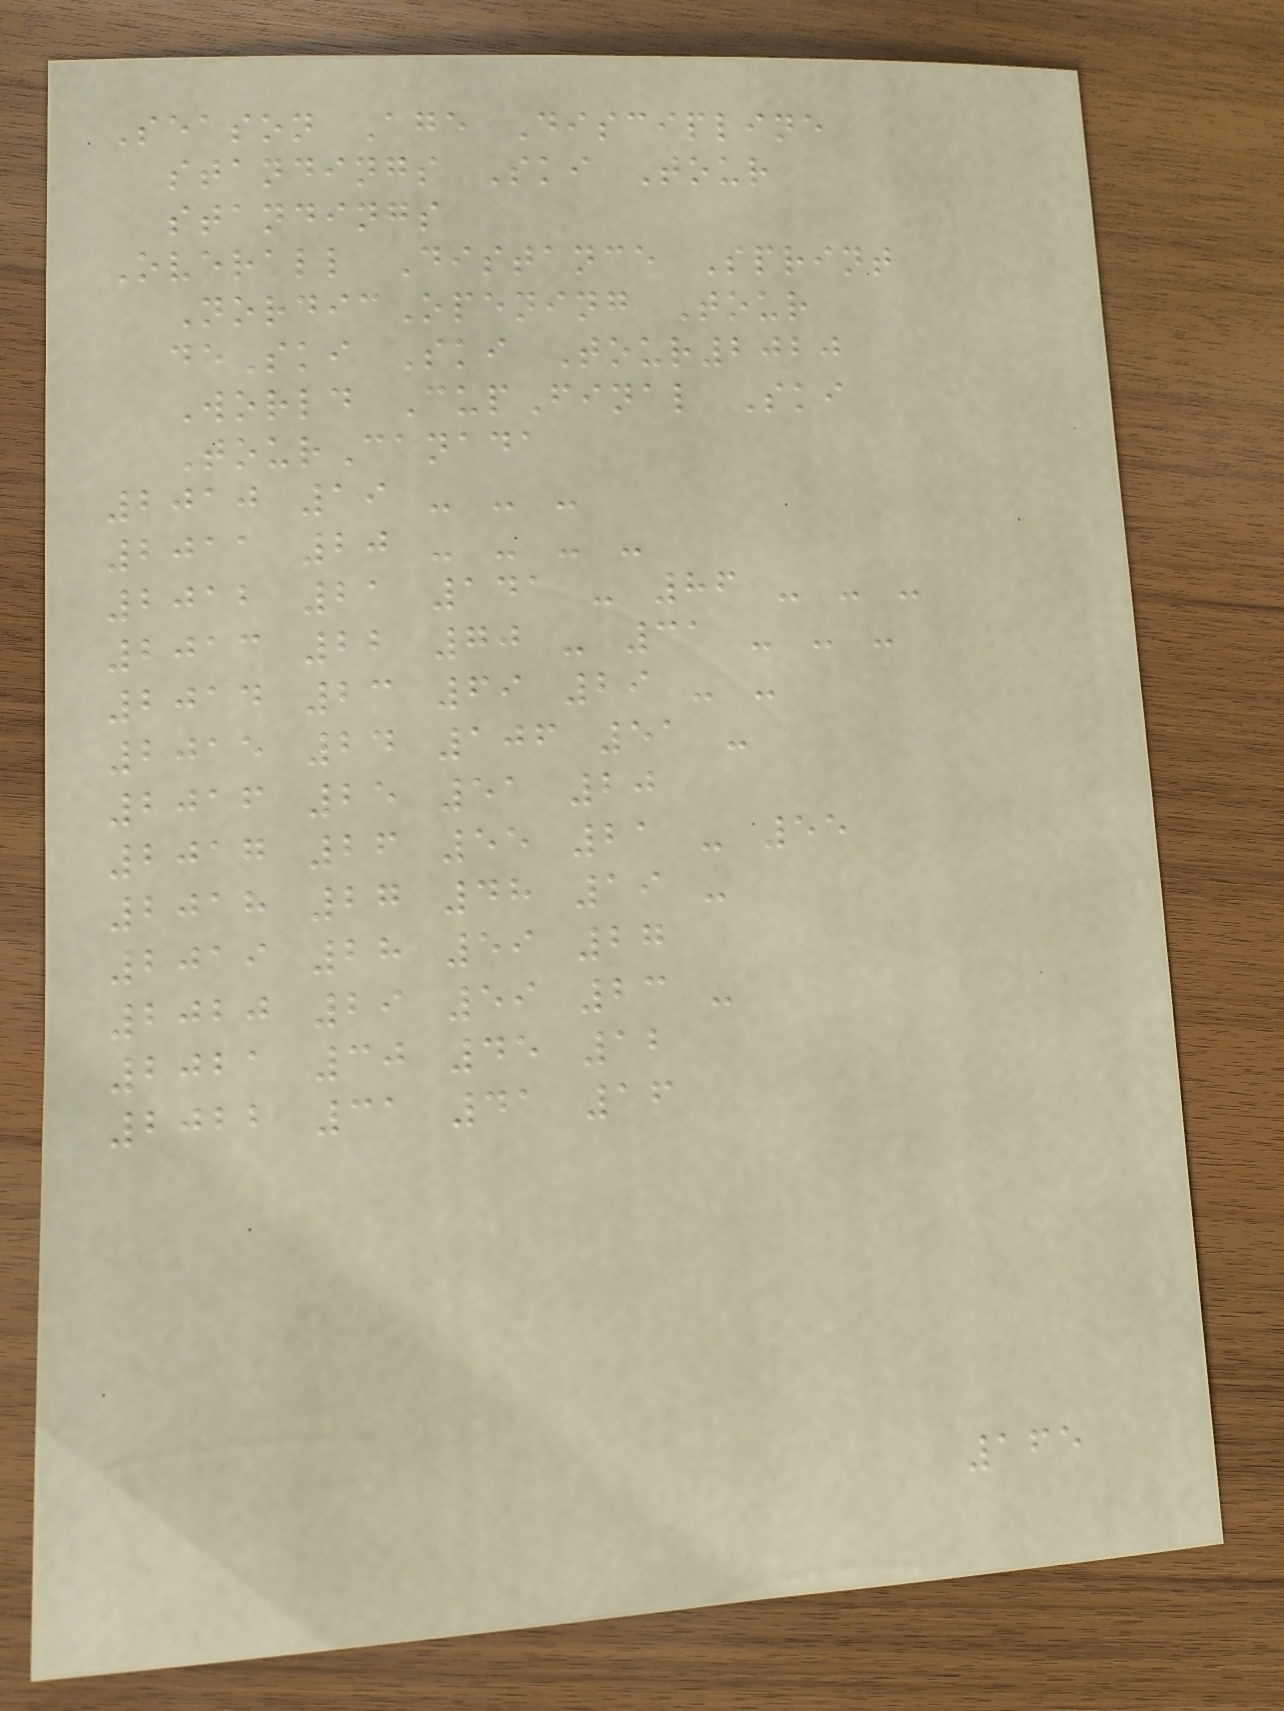Season Age Discipline
standings Ski Tour
standings
Overall Distance Sprint
NordicOpening Tour
deSki Ski Tour2020
World CupFinal Ski
TourCanada
2010 19 - - -
2011 20 - - - -
2012 21 141 - 86 - - -
2013 22 70 - 31 - - -
2014 23 69 29 - -
2015 24 106 51 -
2016 25 51 20
2017 26 55 21 - 55
2018 27 48 19 -
2019 28 59 27
2020 29 59 23 -
2021 30 45 12
2022 31 41 16
165
